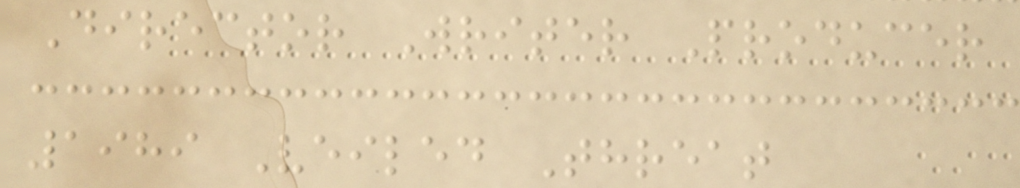Director Writer Producer
1989 Veiled Threat
